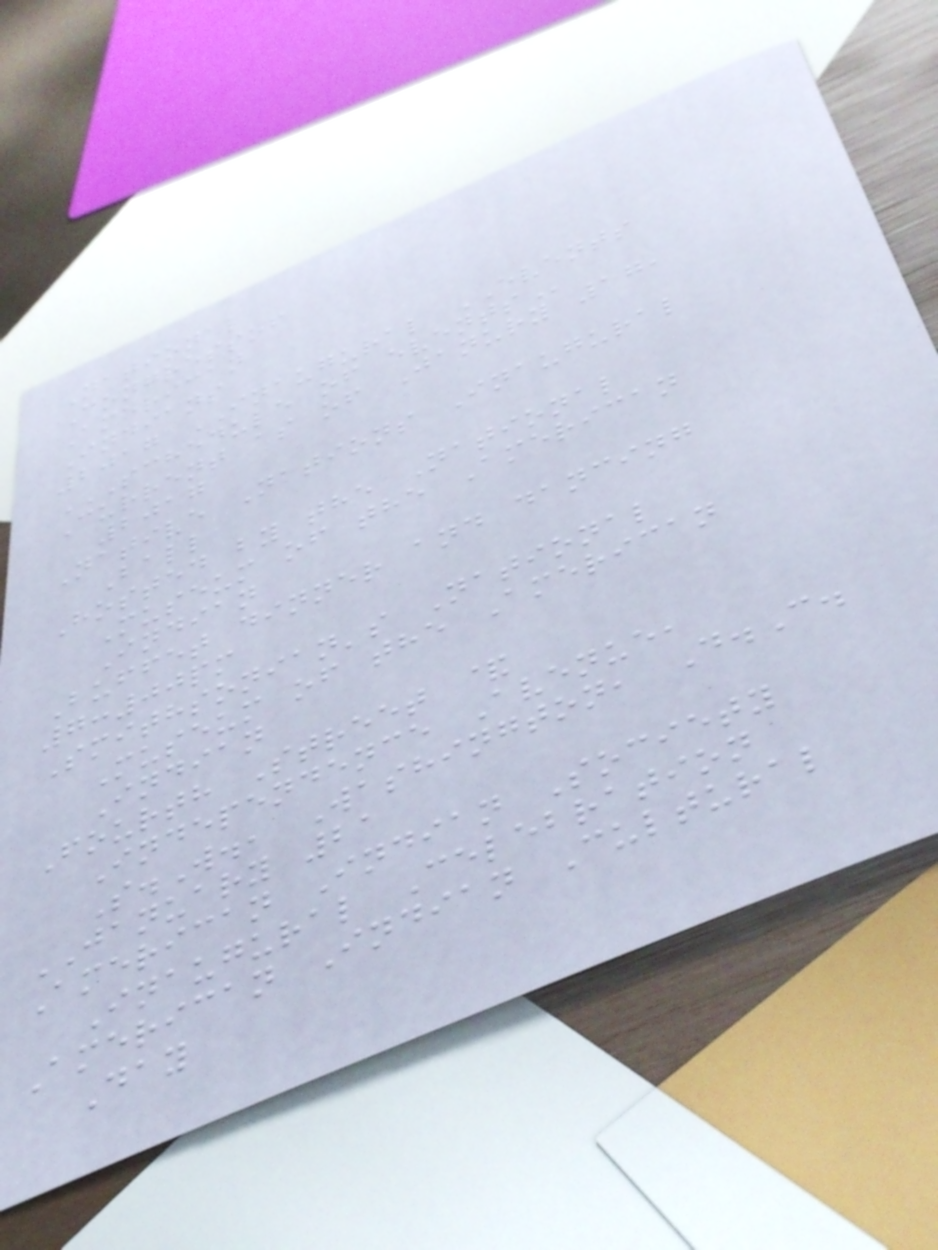National
Congressof
American
Indians
2017 INAUGURAL EVENTS
SCHEDULE OF EVENTS
Current as of Janury 17,
2017
Native Nations Inaugural
Ball
Hosted by the National
Museum of the American
Indian
Buffet dinner and dancing
7:00pm
Smithsonian's National
Museum of the American
Indian
Fourth Street &
Independence Avenue,
S.W., Washington, D.C.
JANUARY 21
American Indian Society
Inaugural Celebration
American Indian Cultural
Day
